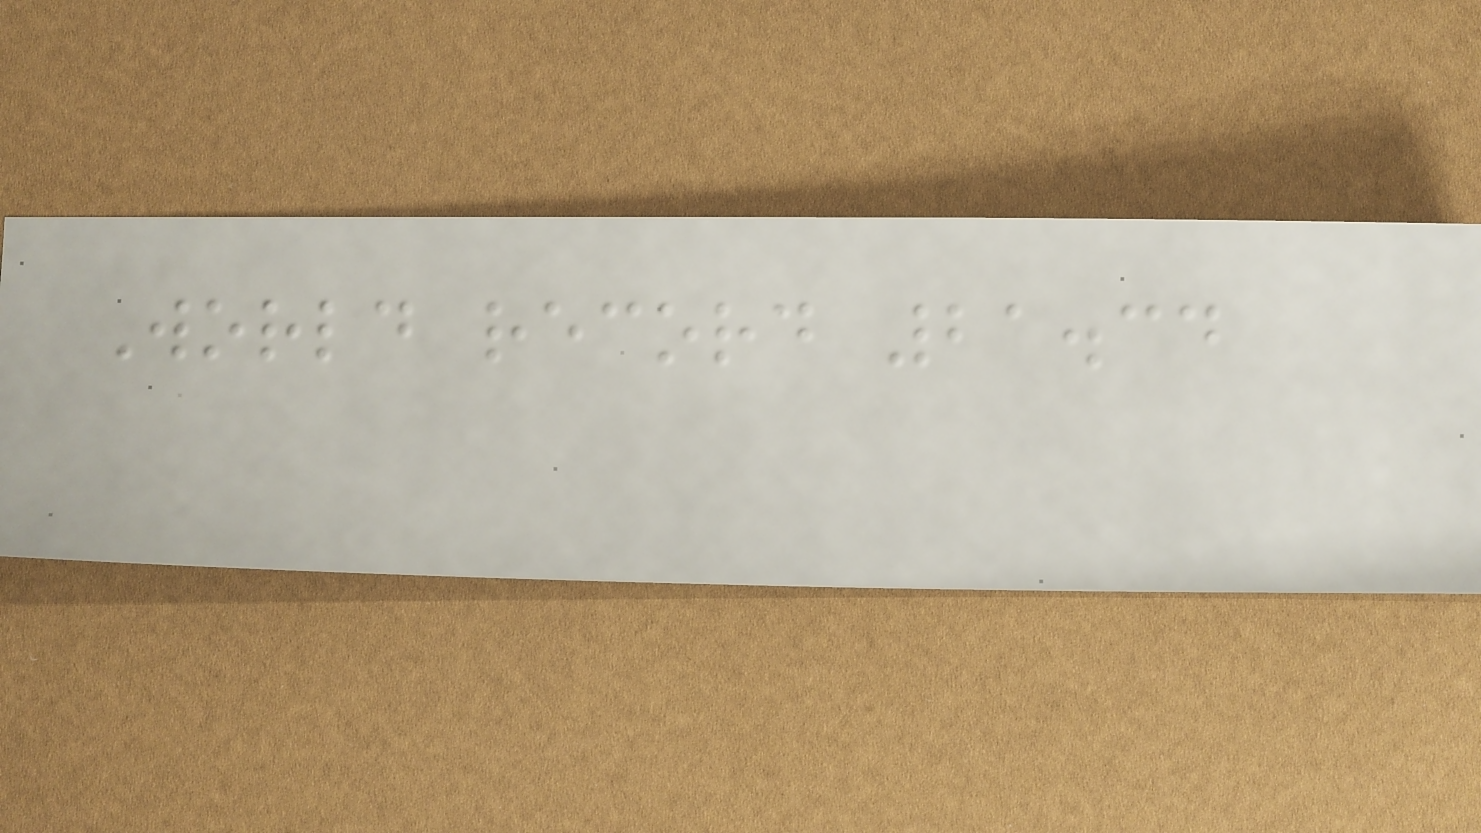World record 21.34
